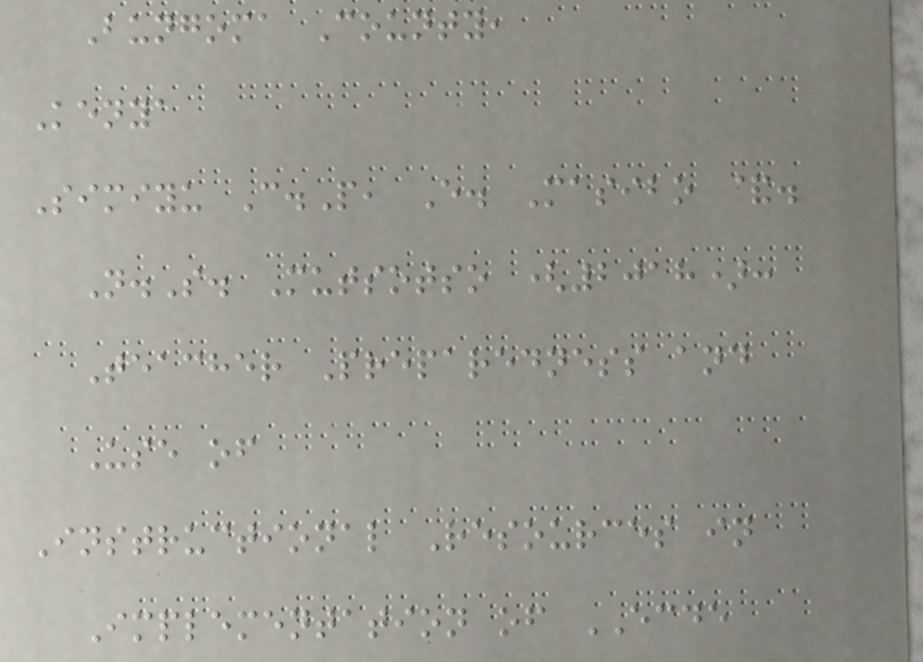Bungoma County,
Kenya
Simiyu C.P, E. Masibo &.
N.S. Mutsotso (2018):
Teacher Preparedness and
Use of
Instructional Resources in
Implementation of ECDE
